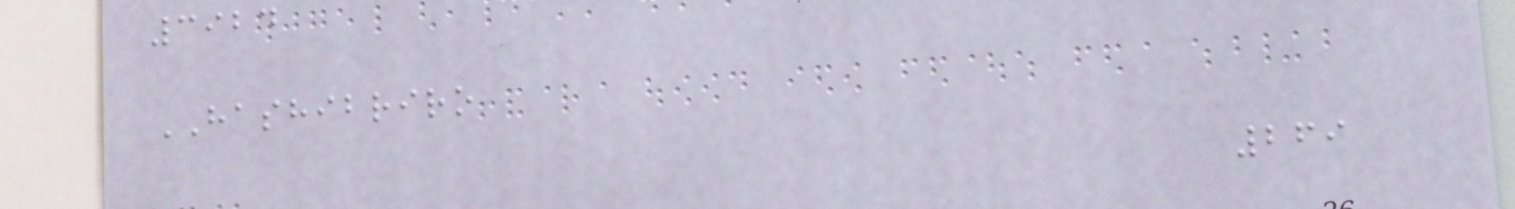3924
HASHIBRIRO
269
